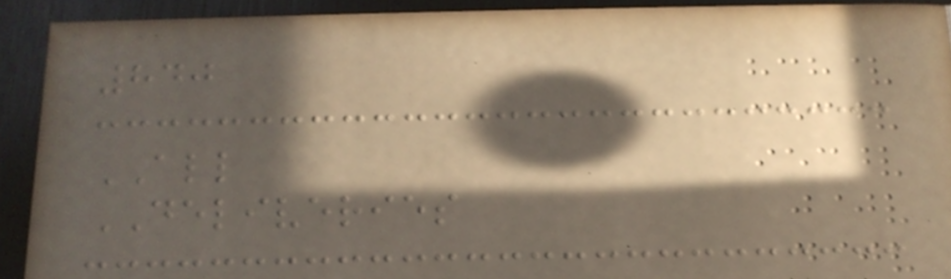840
ALL
DELIVERIES
